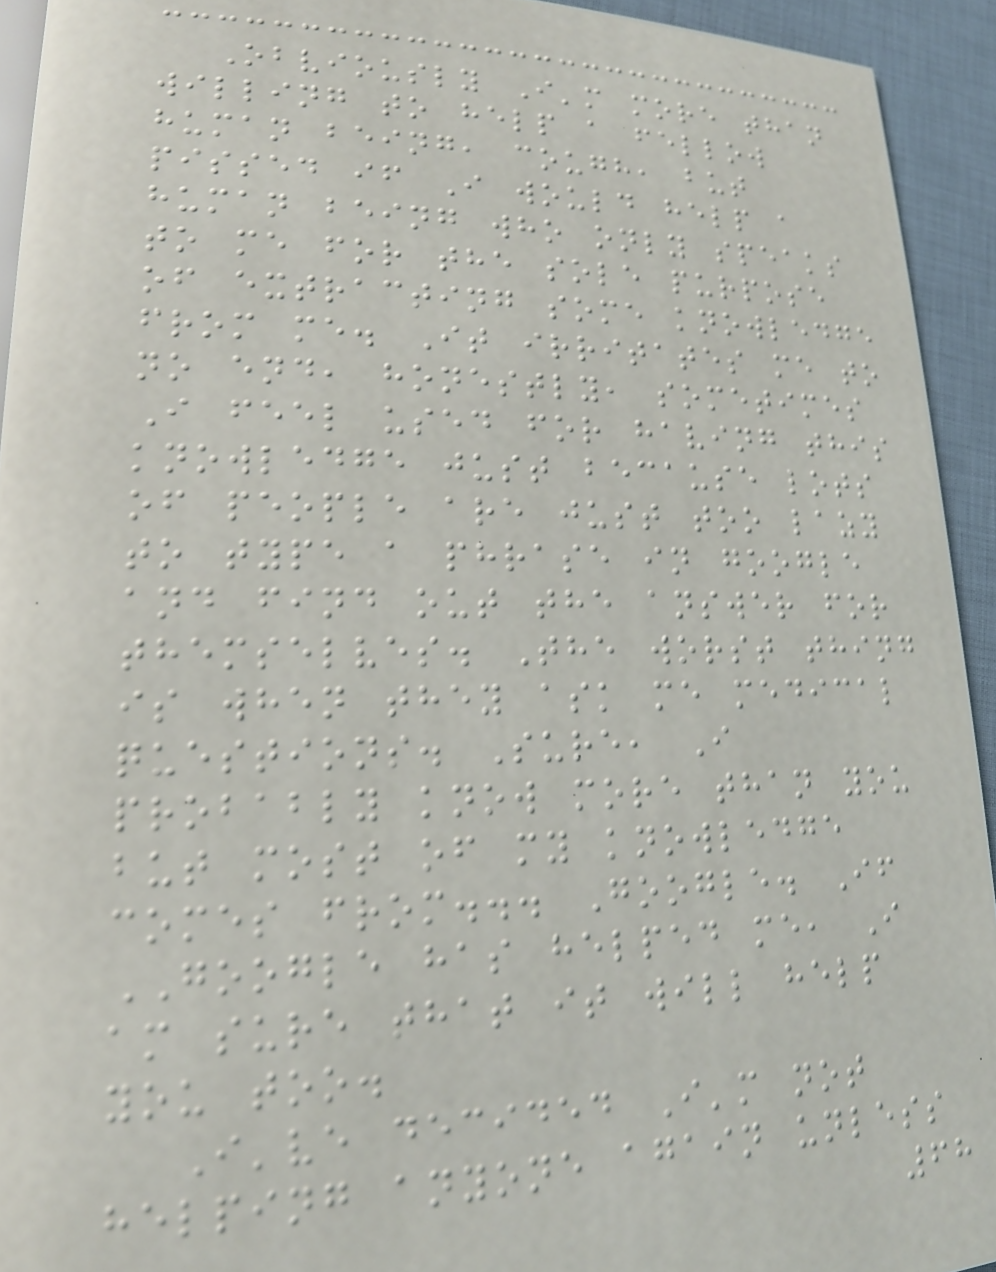Obviously I'm more than
willing to help a fellow
human being, cough, but
pissed if I would help a
human being who only speaks
to me for the sole purpose
of extracting some knowledge
from me. It irritates me to
no end, honestly, sometimes
I feel used for having this
knowledge just because lots
of people are just too lazy
to type a phrase in google
and find out the answer for
themselves. The worst thing
is when they ask me medical
questions. Sure, I
probably know more than you
but most of my knowledge
comes from... Google. If
GOOGLE has helped me, I
am sure that it will help
you too.
I've decided I'm not
helping anyone again unless
68
